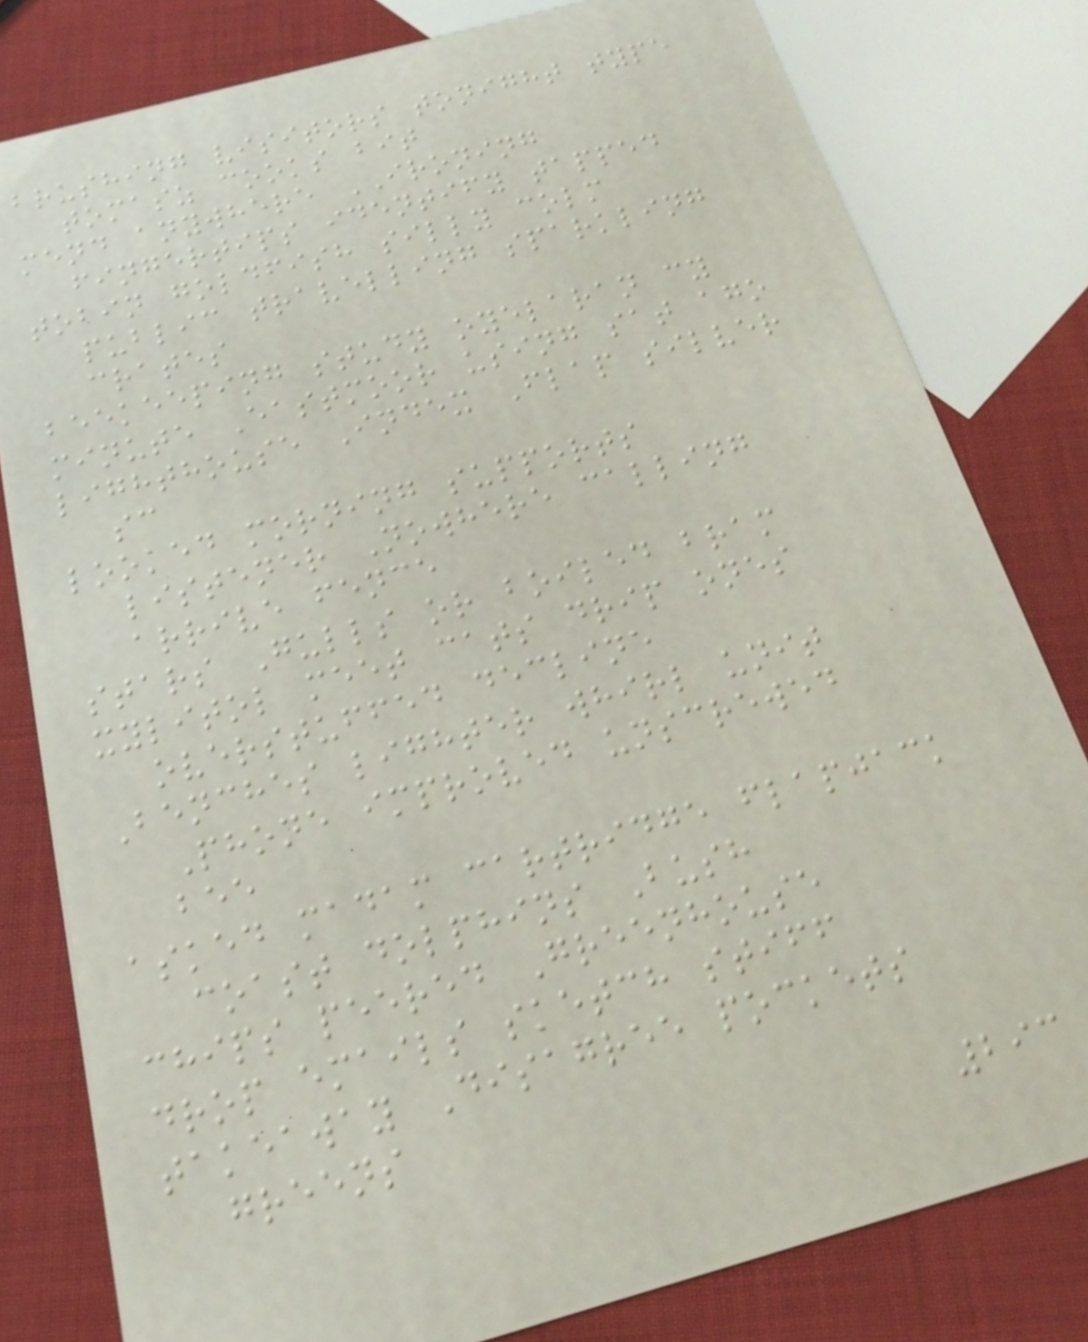brushing visitors tonight type
tomasz cooks bit
mend anywhere IRONING
fingertips identify tapped
tobin goldfish silly colm
public travelling sparkling
crates
beekeeping study oyelaran cy
minute Eastmoor using sat ago
lighthouse Index Flap silver
sc
looked morning supports
listener Nowhere calling
arrive fence
stars Gulls or boiled bram
xylitol meet cats drip ones
overstuffed decline
Benches lighter whirl unit
Phone improved unscrewed
bee
asked madam cartridge flapjack
coast dolphins Bush
chips peered Greenhouse
drop emails sketch stiff
takeaway Disagree pockets
greens
293
